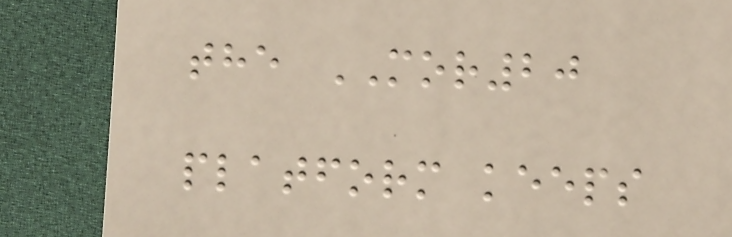the MOR20
platform keeps
